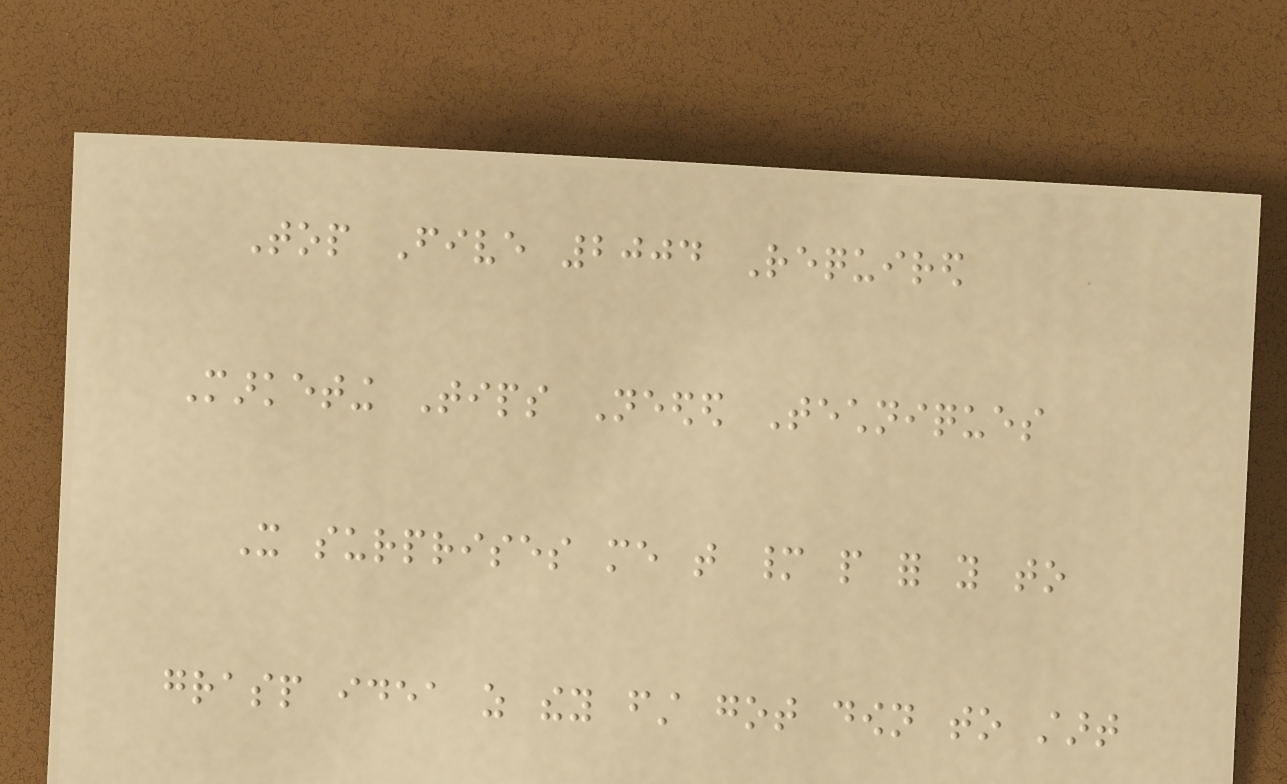Top Five 2004 Required
Marketing Tips Needed Techniques
It surprises me that many people for you to
grasp idea as they first got down to start
